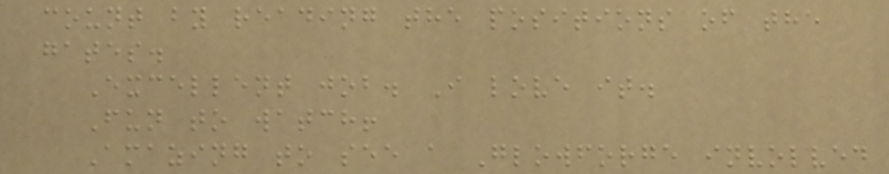count by reading the positions of the
gates.
Excellent job. I love it.
Fun to watch!
Amazing to see a Glowforge involved
